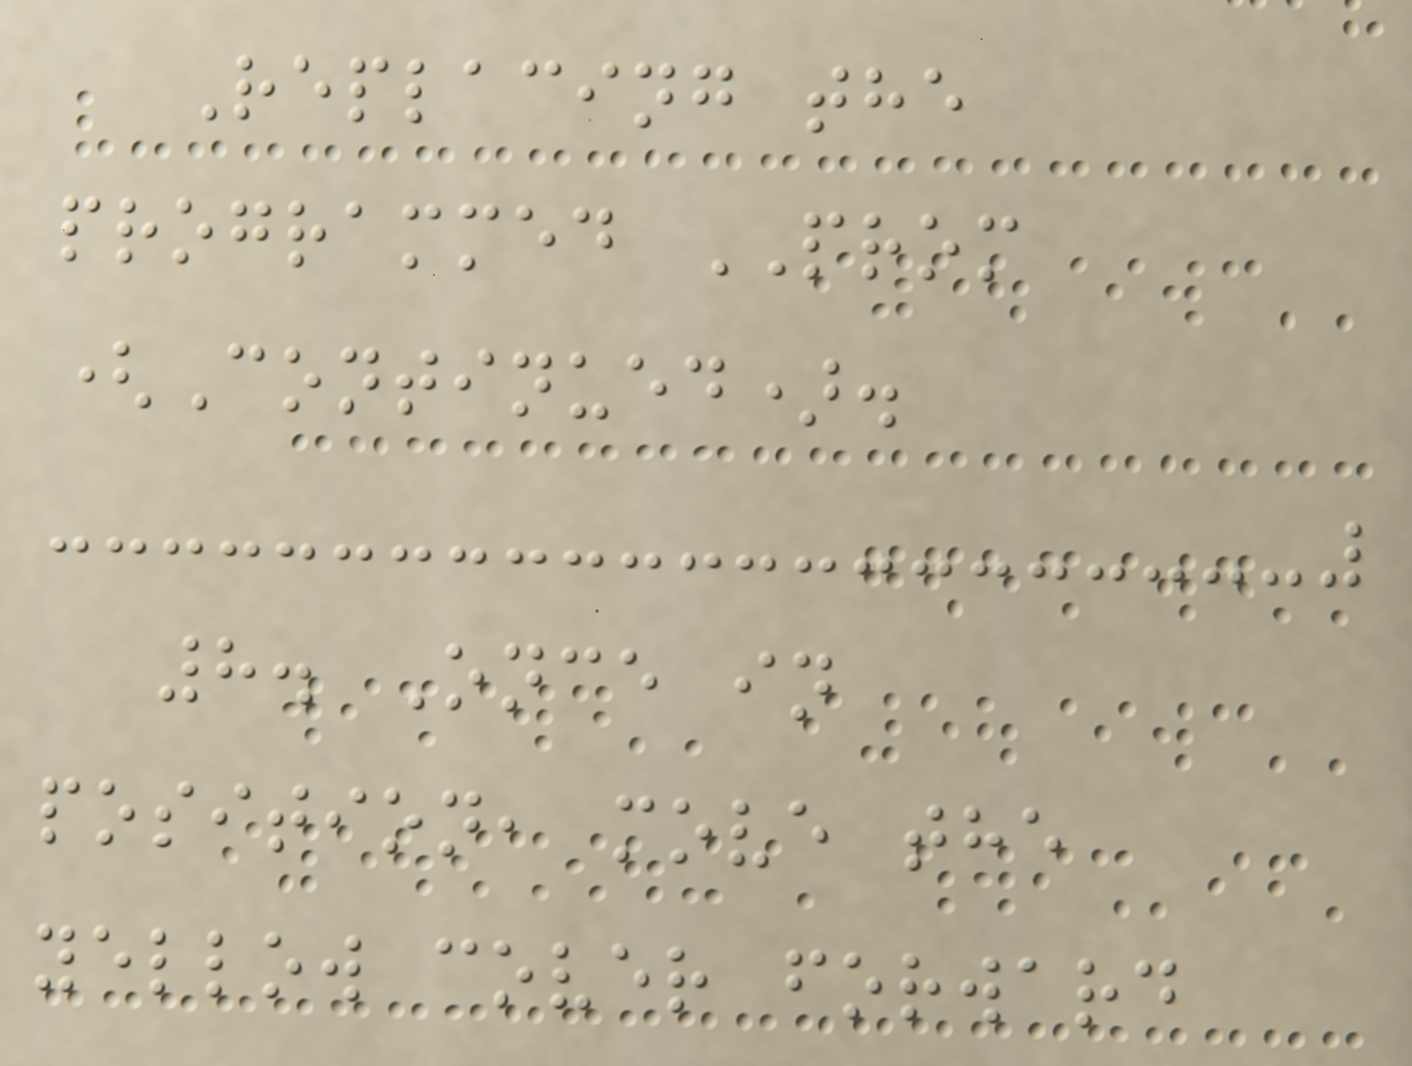Replacing the
programmed PROM
(Continued).
8. Once in
position, move the
yellow cover forward
